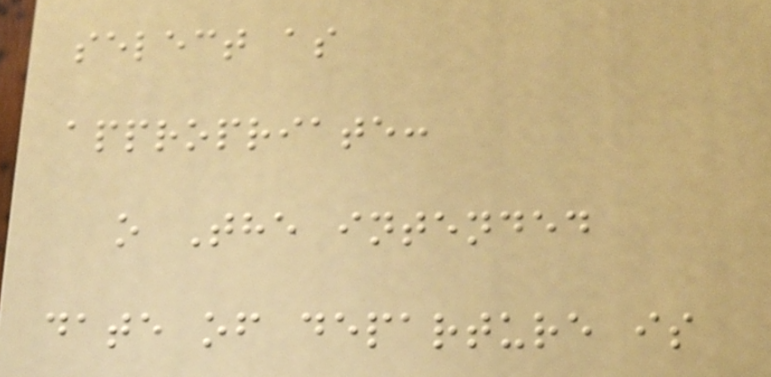select as
appropriate:
o The intended
date of departure is
